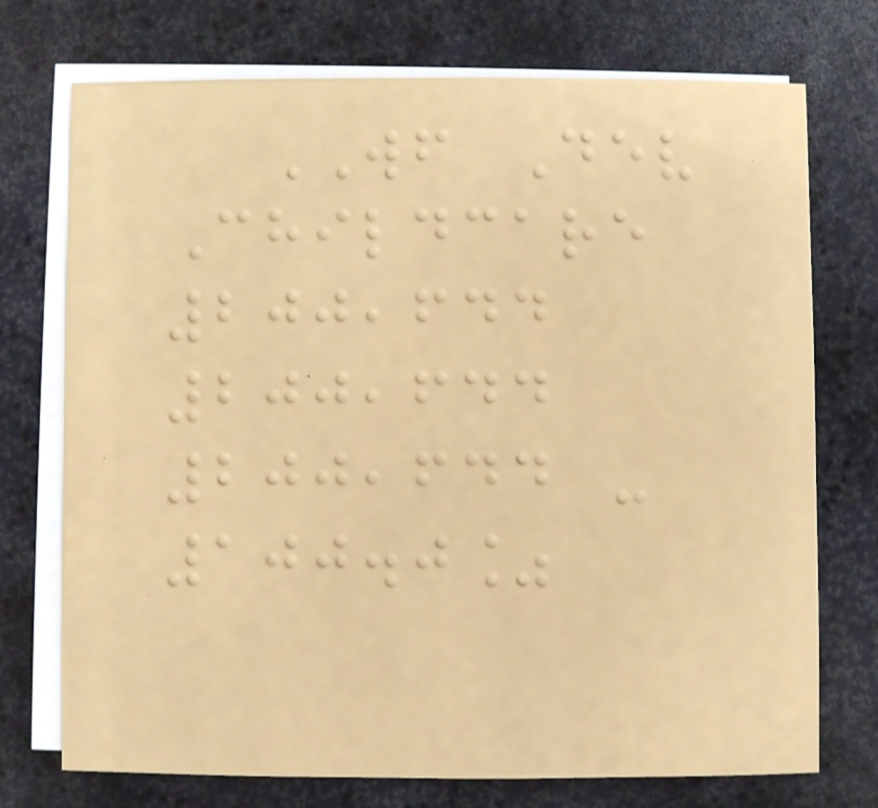WF Dev
Childcare
200,644
200,644
200,644 -
100.0%
